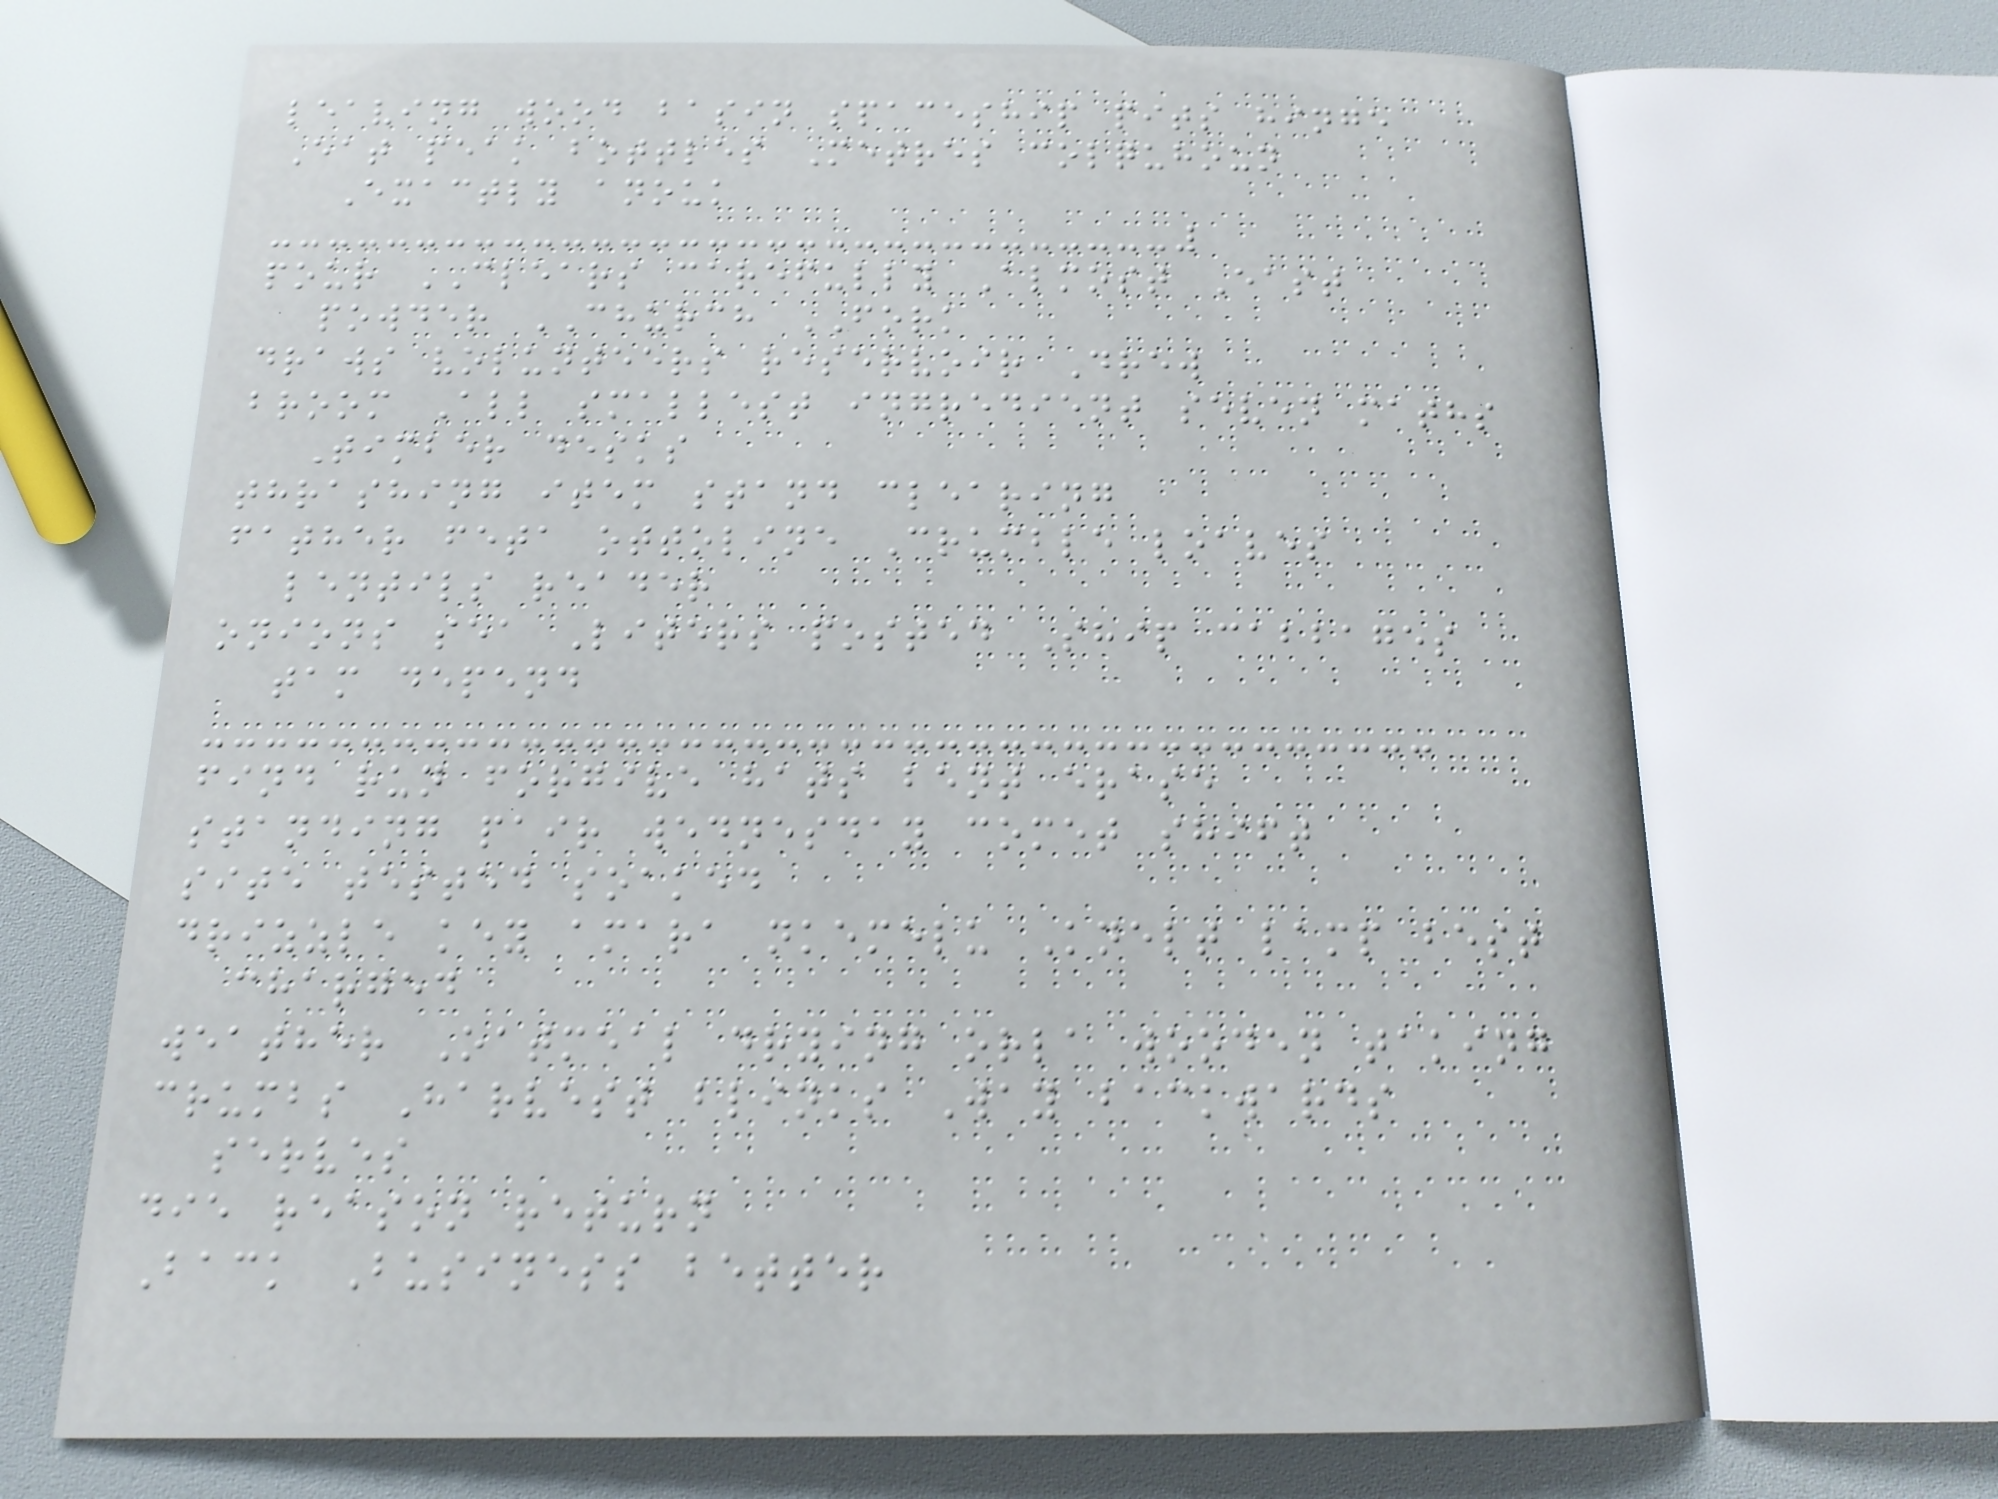leaving wood basin spaceship pits hinge
Eat peak bottles Metres colquhoun
Exactly anouk
pour CLEARS carefully Almost East
powder CHURCH FORK
draws volunteers reservoir Drew
broom All smallest ingredient seven maths
Timber desks
thrashing item stand clearing
father feta ottoline Crumble loaves
lentils reader
onions sea Liters posted Ship cabbages
tam depend
find run forgive hats bent erase
standing pair wednesday comet shift
site tested soaked
drizzle key amara nkemelu Knelt lamp best
charged
weather Oatmeal drying orla wooden taking
crumbs Harvest blinks Way backwards
serves
die reason return
Back Business better
